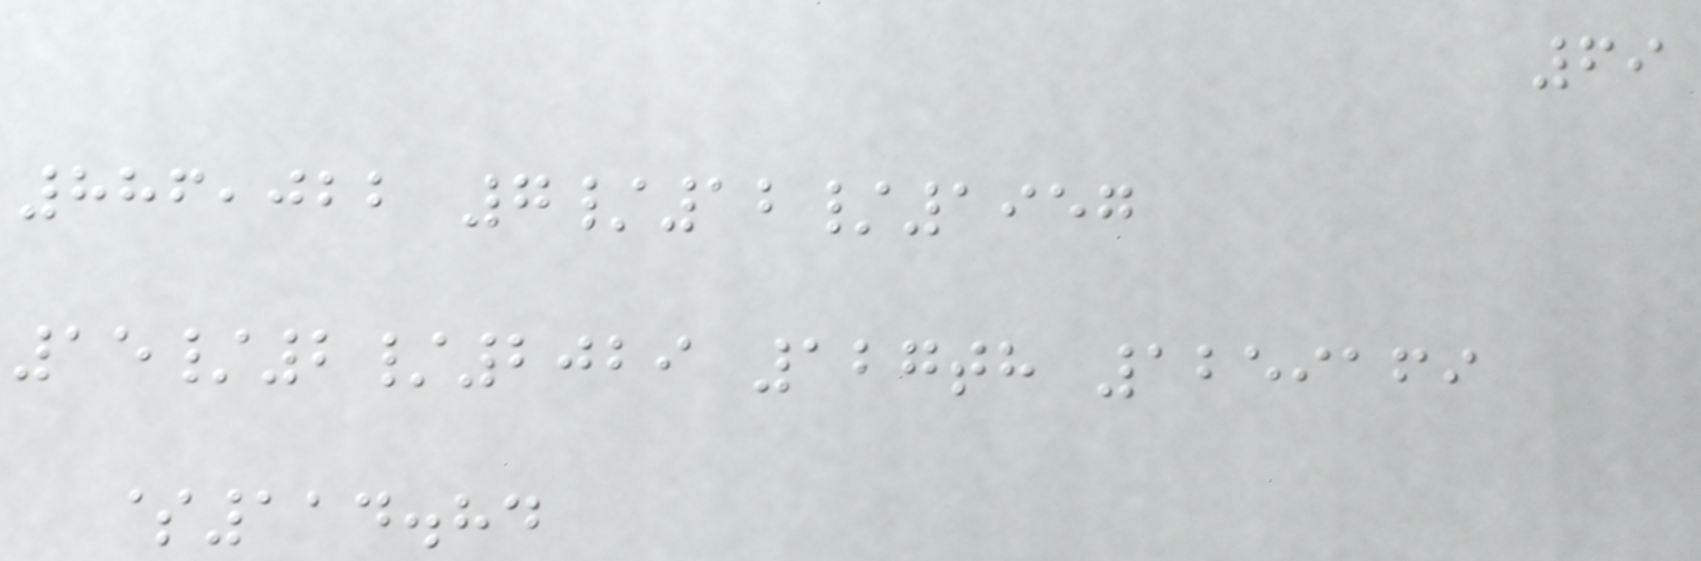69
886,022 7/12/1957
15/2/2029 127th 1259169
$114.84
